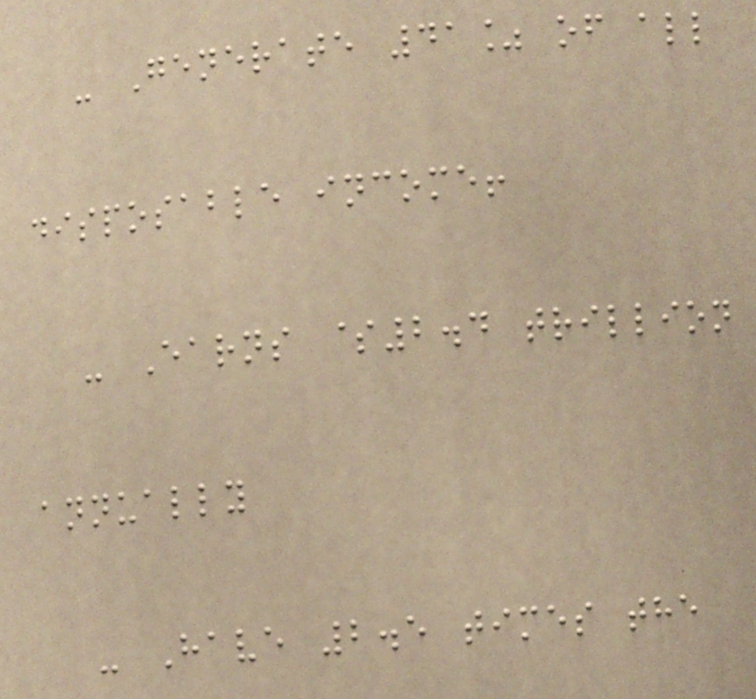- Generate 41% of all
disposable income!
- Earns $2.4 trillion
annually
- Have 2.5 times the
